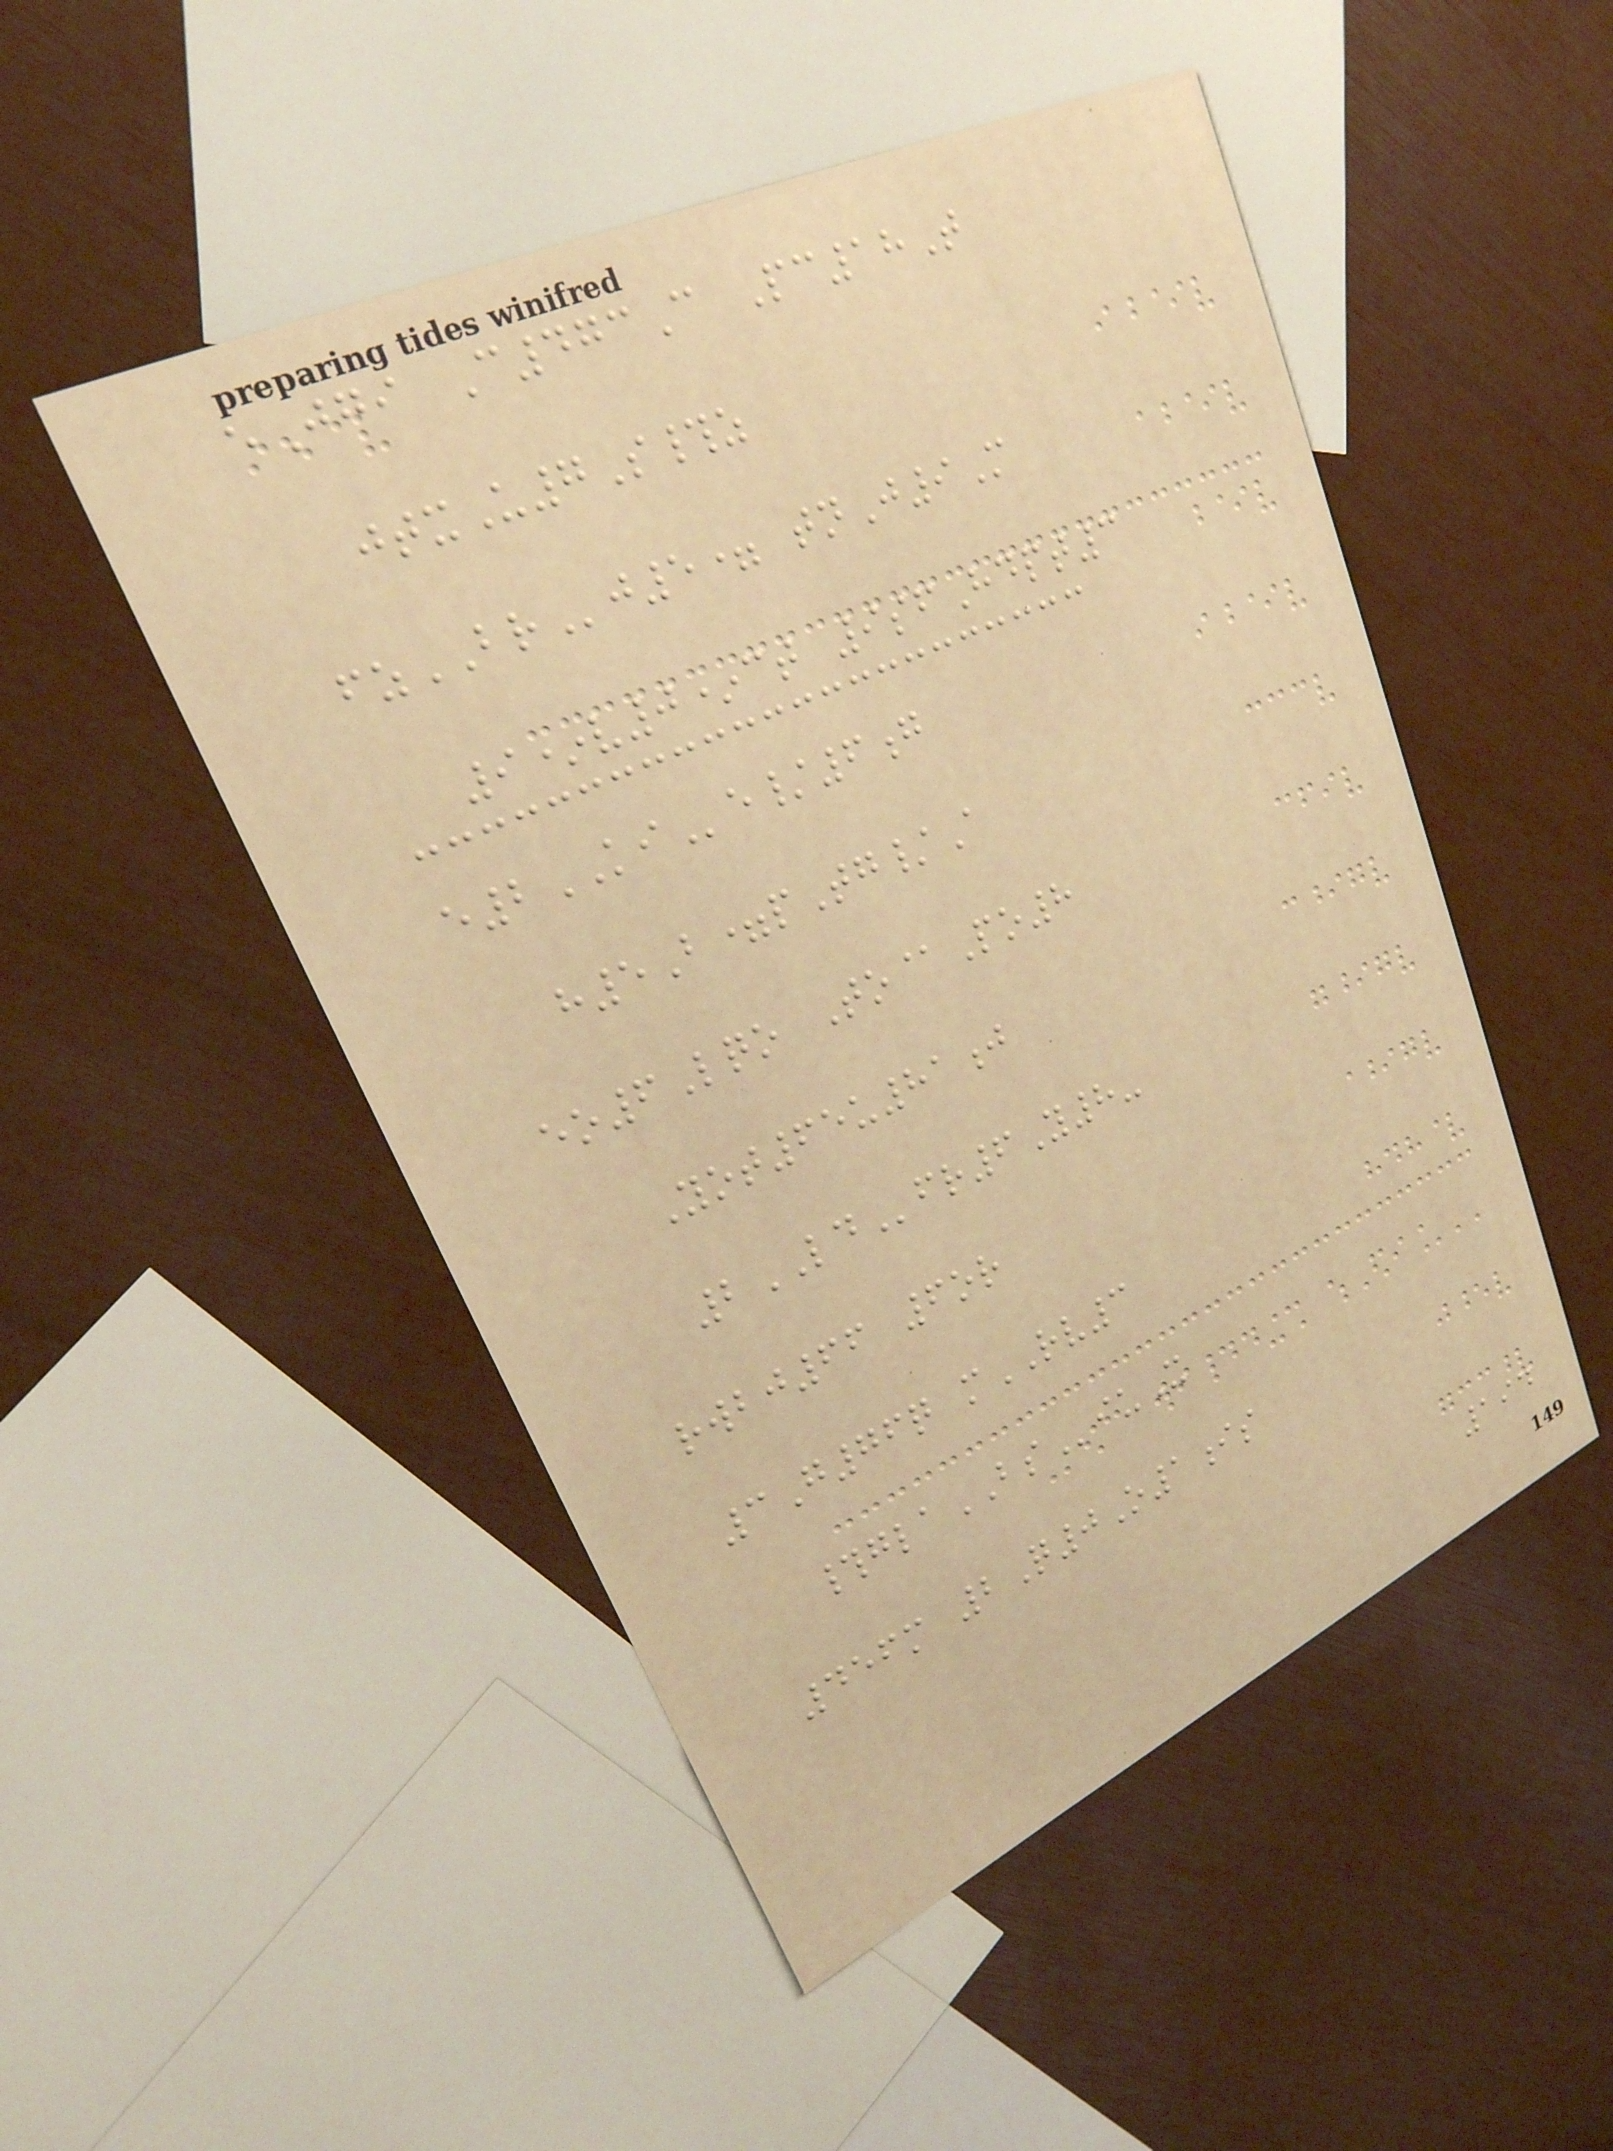eJgi C473C Pc18T
jtxU7S#z
fzBRj5= tnJ9M
9*v0*ct 9sfHdpt3
e2KIe/6g
h5B=pTg/A
eo6Lqo To@Po8
Yot65u81j
2LDfr6Y8-
rwbj66 6or
3G76q mRV3
#glaBSiuX
456m 2Q0O1is
194
